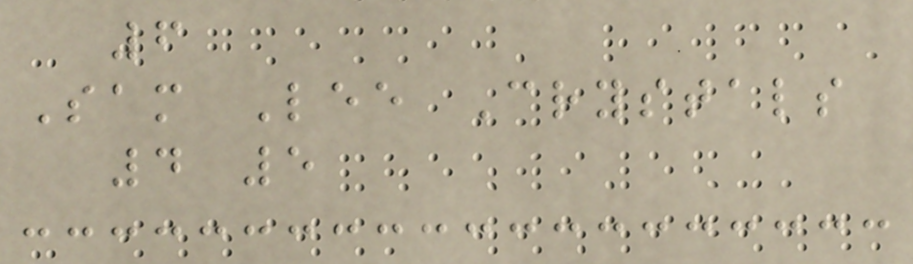6
Sam Lee Crystals
4 5
